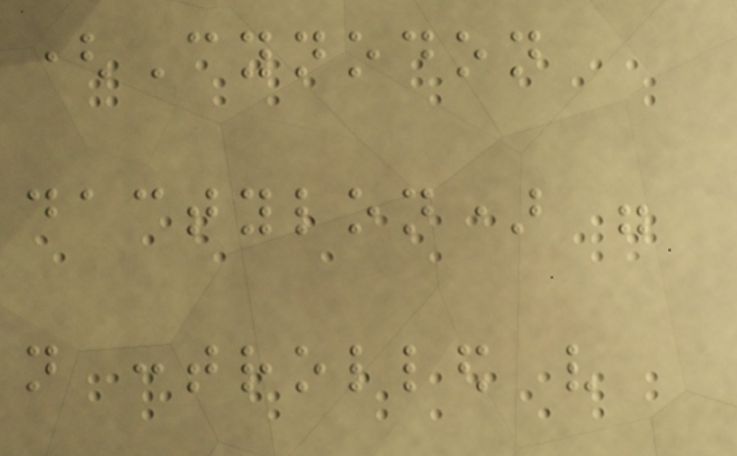(Cynodon
dactylon) were
not controlled very
